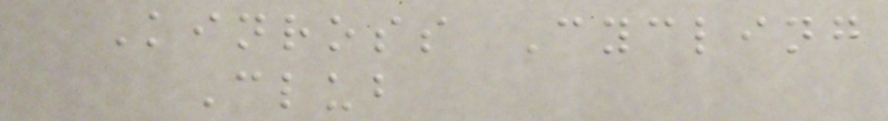Kinross Cycling
Club
